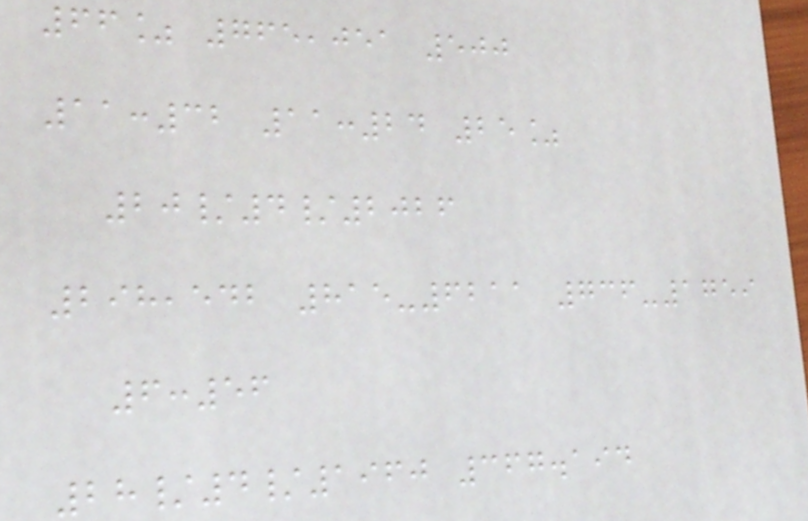66% 765,051 500
11:32 11:24 25%
20/4/2026
298,542 815-6211 736-1759
6:56
28/4/1960 367.194
